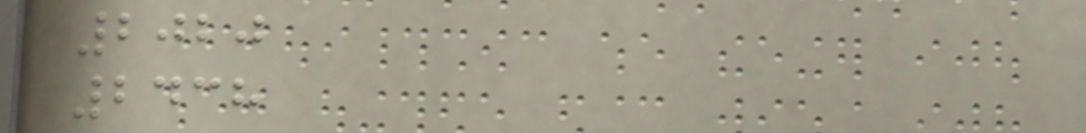2020
2438
